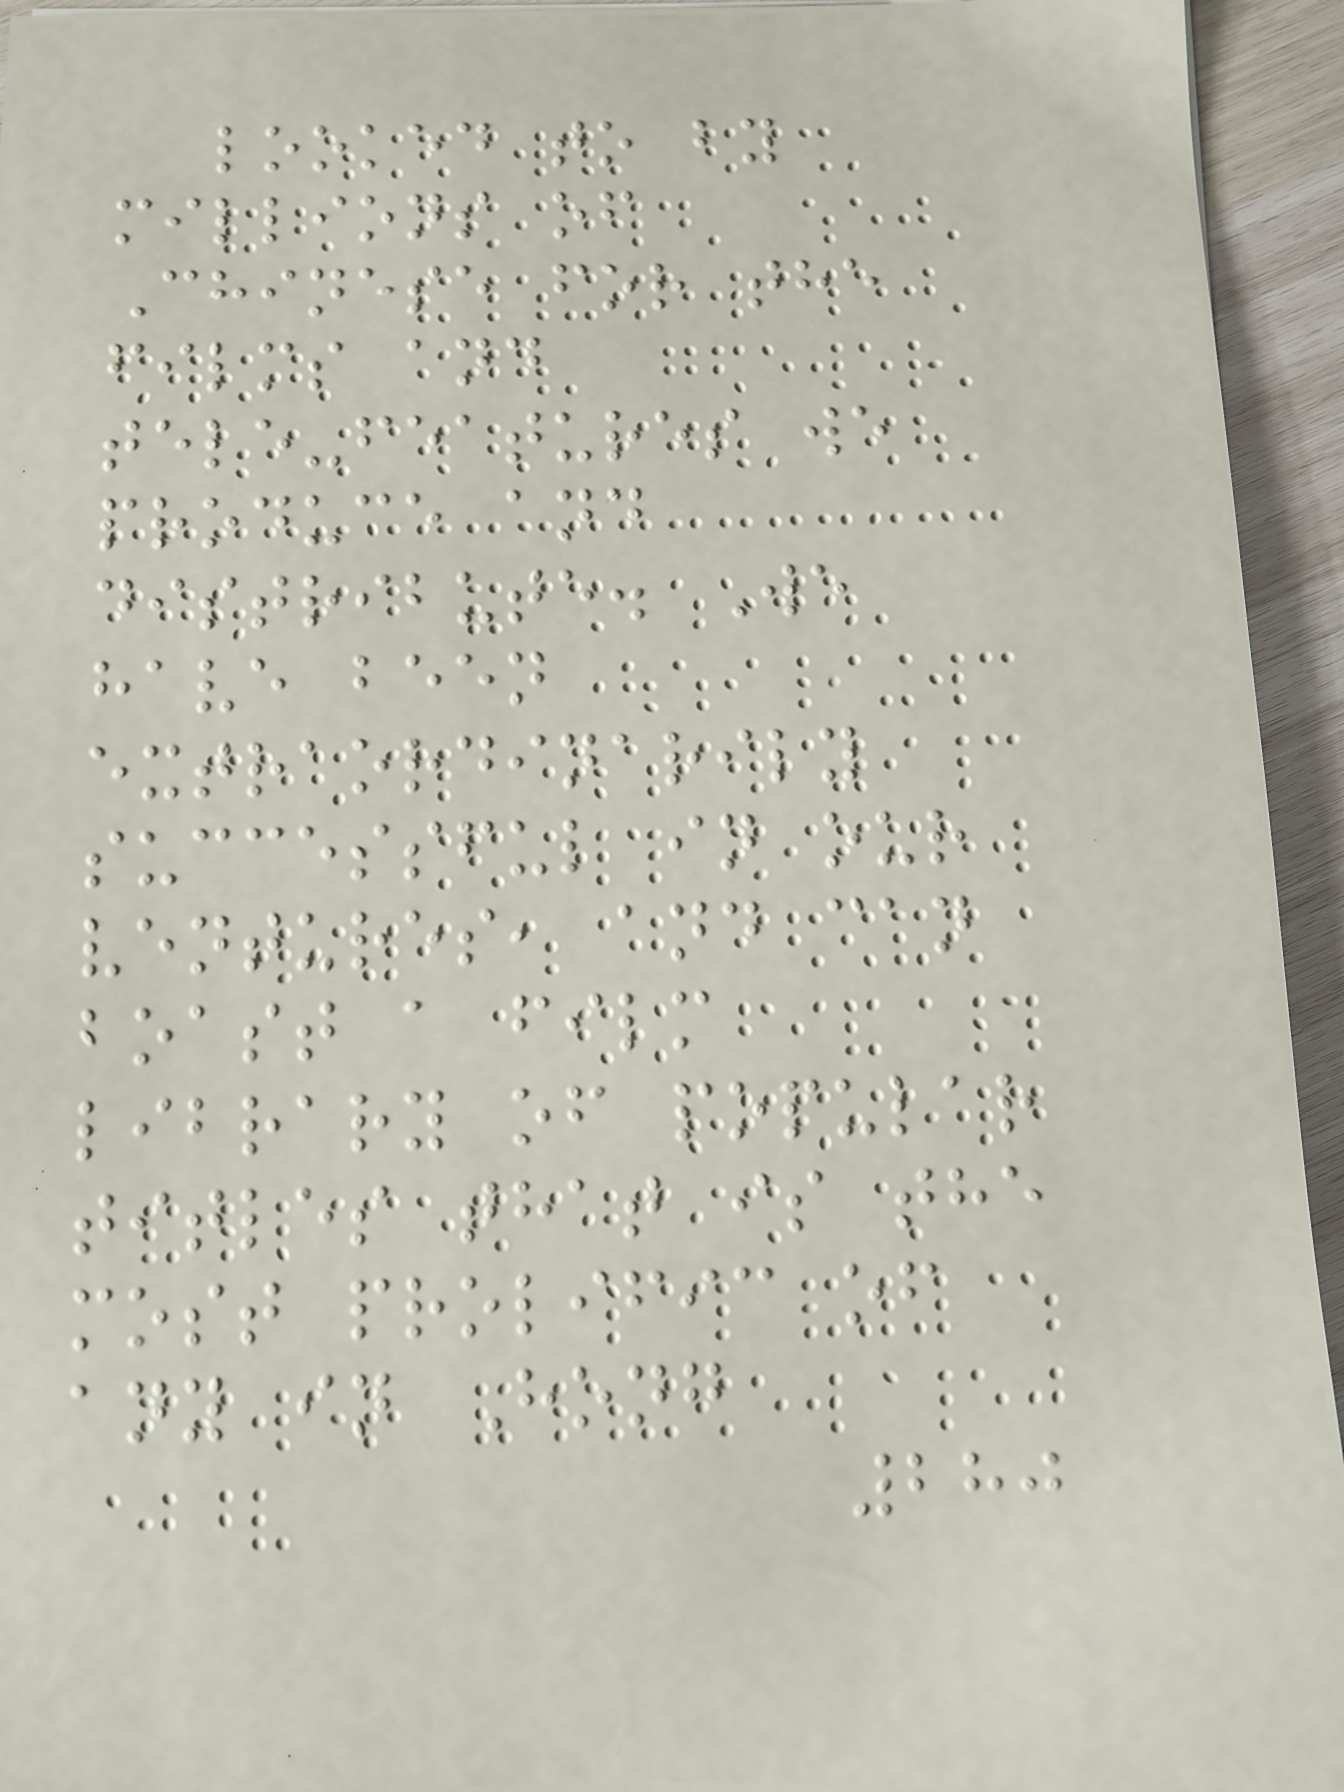looked to by
millions of
Chinese for the
films and
tele-features we
produce and
distribute. We
have been
extraordinarily
successful in our
ventures, and can
boast a film
library of popular
titles that is the
most prolific of
any in Hong
280
